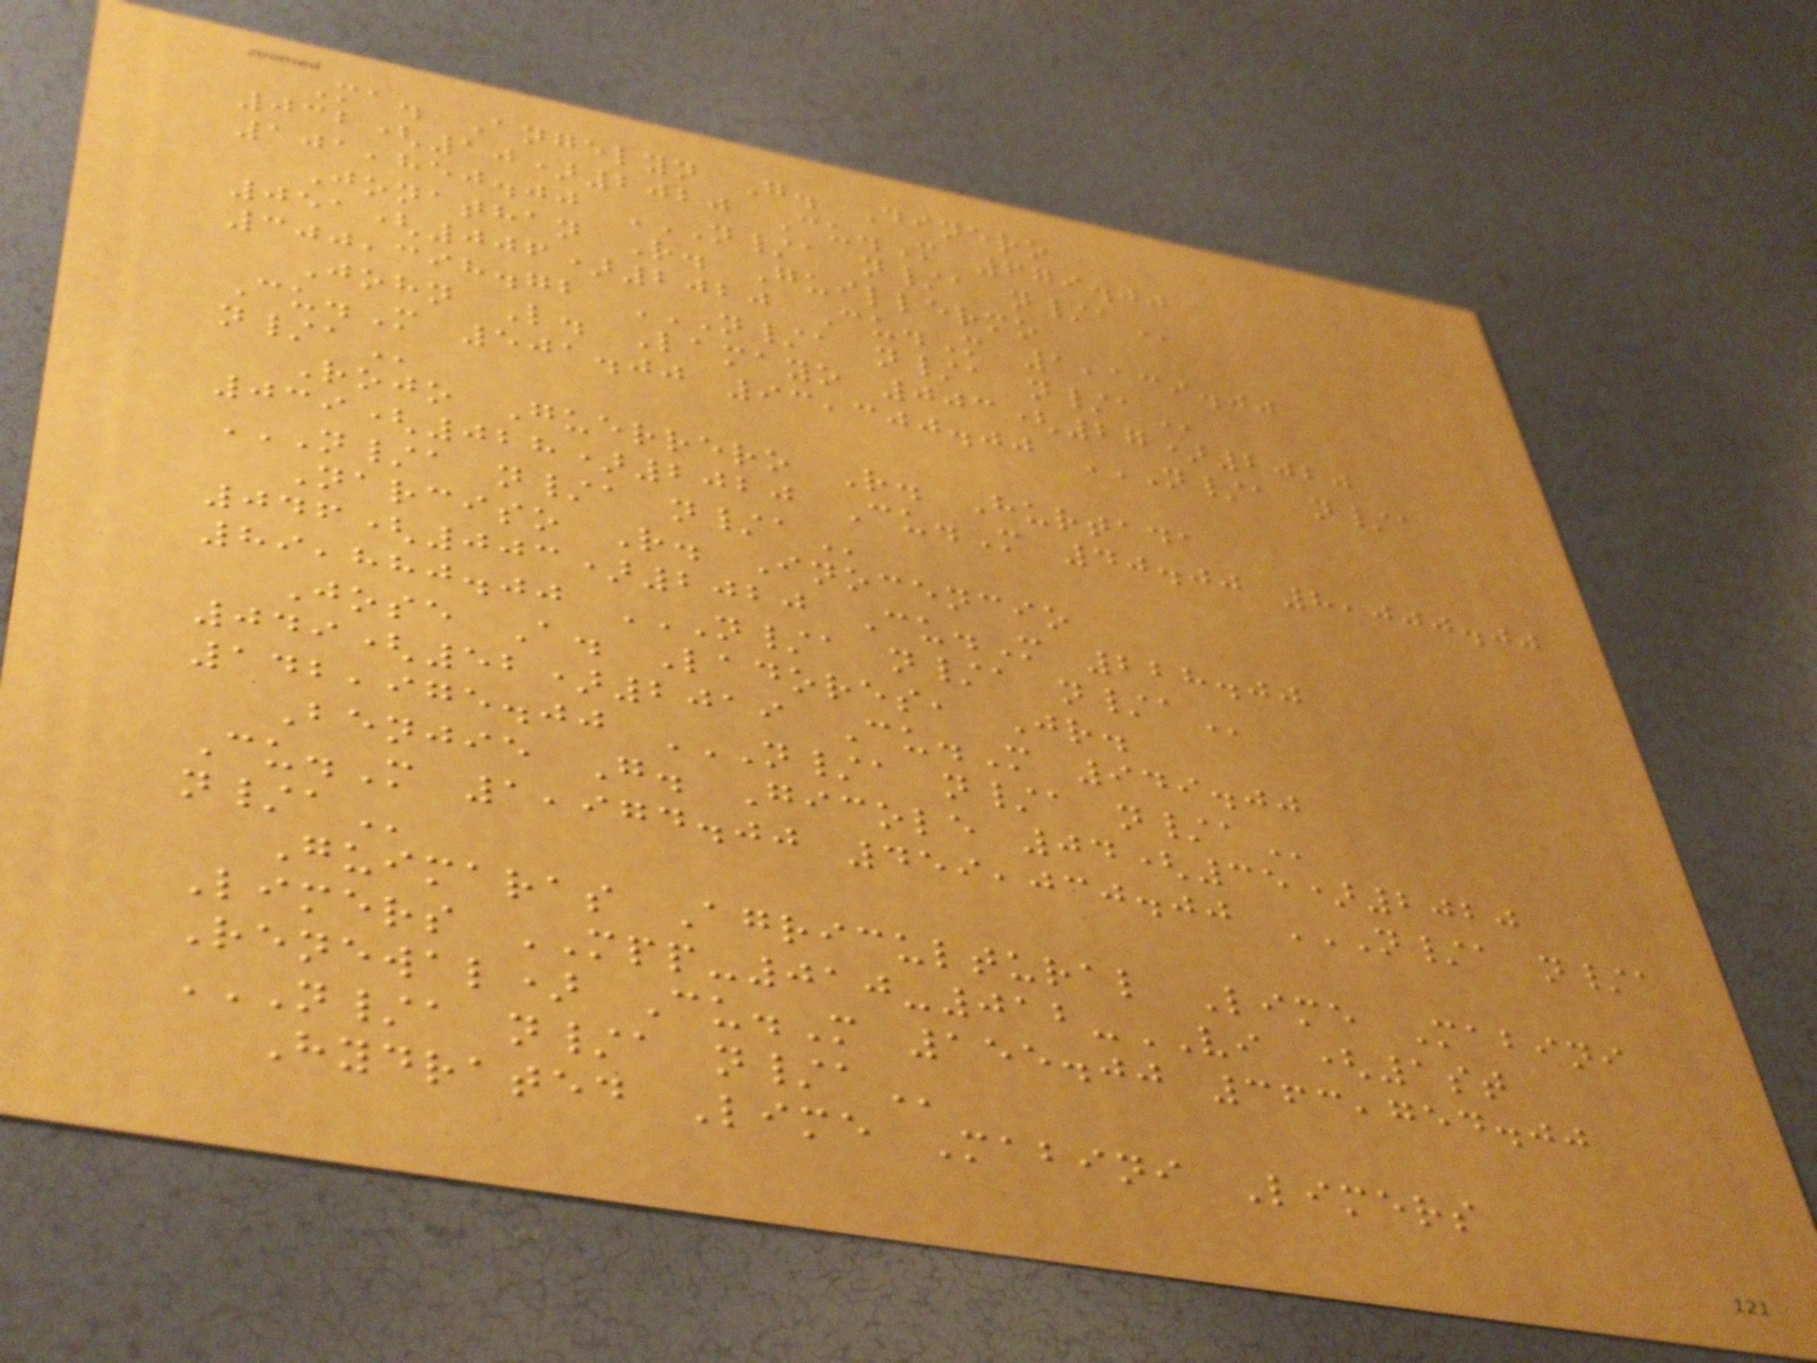Ma. Angelyn G. Dinero
032(10)2020 Cu.M 679.00
101,850.00 N/A N/A N/A
Jonathan R. Guillermo
051(006)2020 Cu.M 1,139.00
300,398.72 N/A N/A N/A
John L. Lamayo 003(27)2020
Cu.M 501.00 93,300.00 N/A N/A
N/A
Rojo Guerrero R. Hurtada
039(028)2020 Cu.M 40.00 8,000.00
N/A N/A N/A
Narciso R. Inocencio
046(003)2020 Cu.M 228.00
89,880.00 N/A N/A N/A
Jose A. Ladores, Jr.
049(52)2019 Cu.M 949.00
142,975.00 N/A N/A N/A
Benjie G. Gicole 04(35)2020
Cu.M 1,974.00 459,030.00 N/A N/A
N/A
Guimaras Agricultural Lime Mabini
Limers MPP-010-012-VI (1st
Renewal) Cu.M 155.00 363,754.00
N/A N/A N/A
Hydrated Lime Mabini Limers
